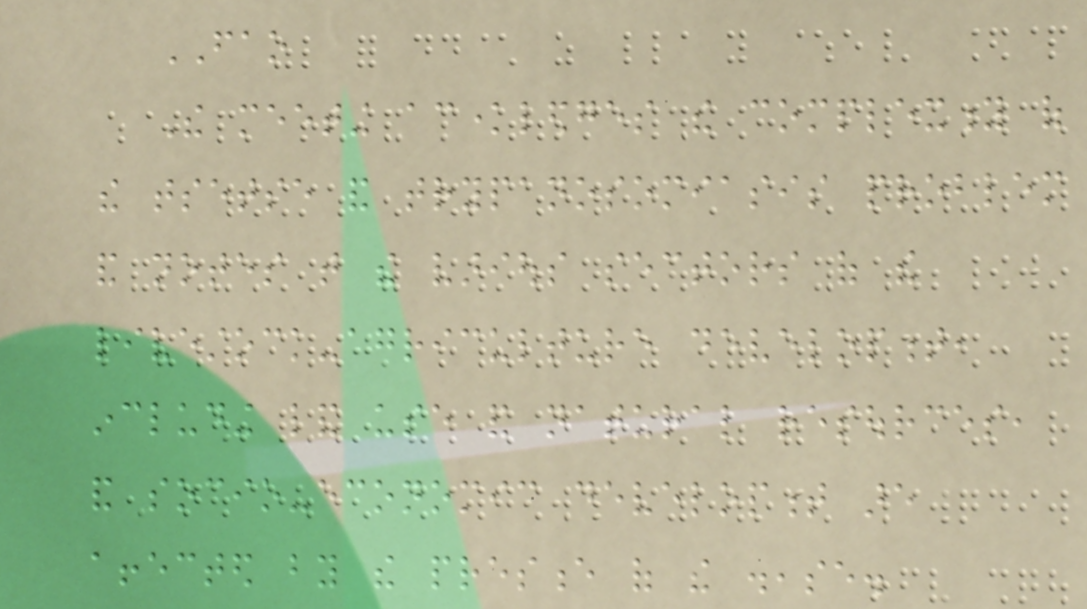FAO
The meeting acknowledges the complexity of
the tsetse and trypanosomiasis problem
and notes that the various sectors of the
livestock-agriculture development,
including land use and natural resources,
and socio-economic development are
affected by the presence of the disease.
